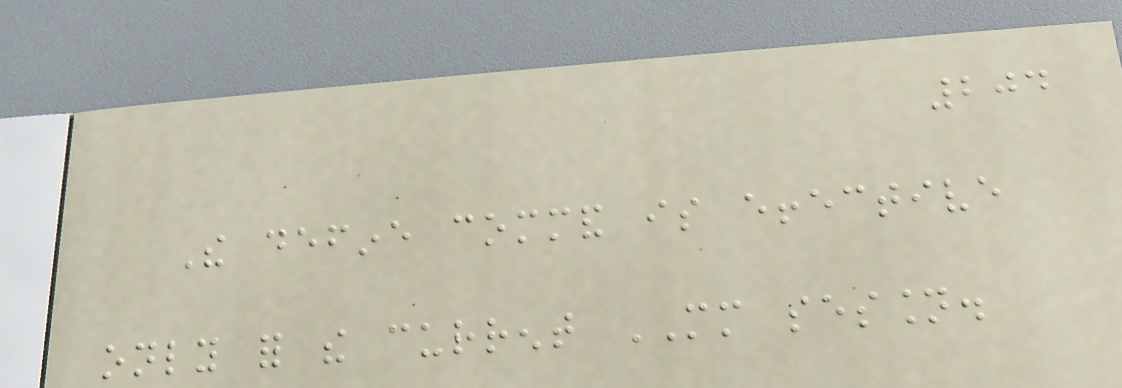204
The define command is effective
only for the current MM session.
